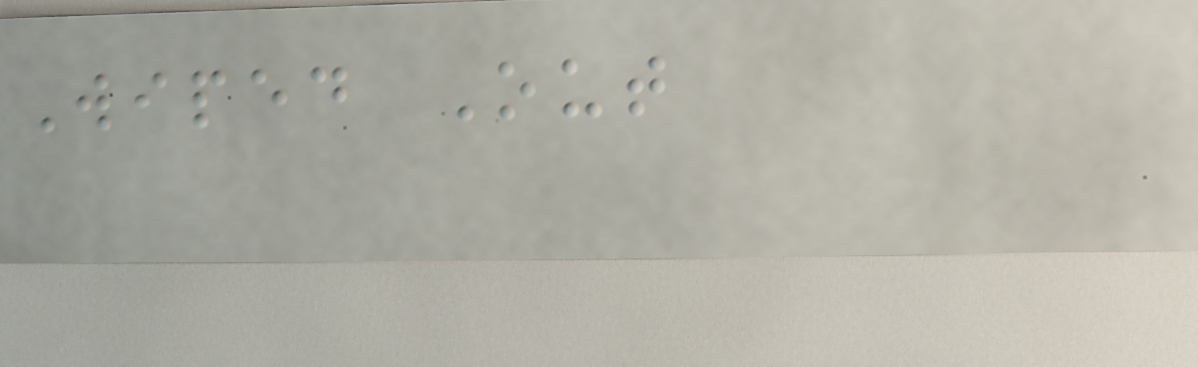Wiped Out
